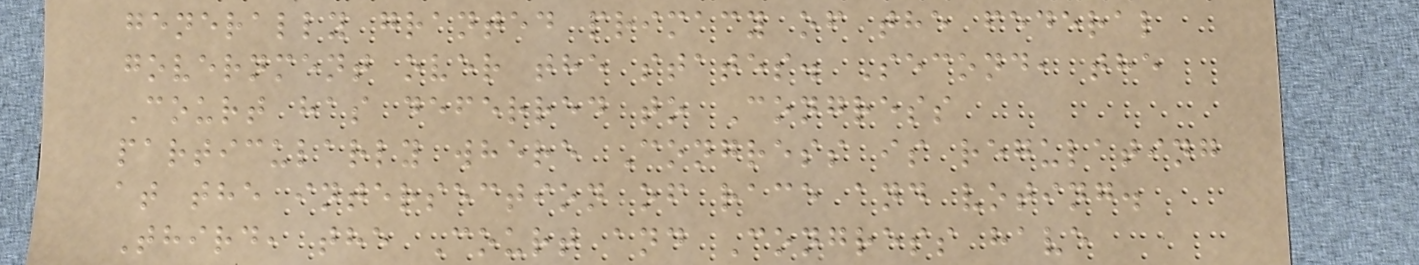generally granted primacy of the federal
government over the states. Second, the
Court has deferred to Congress
particularly where Congress is regulating
at the intersection of race and voting.
Third, the Court and Congress have
